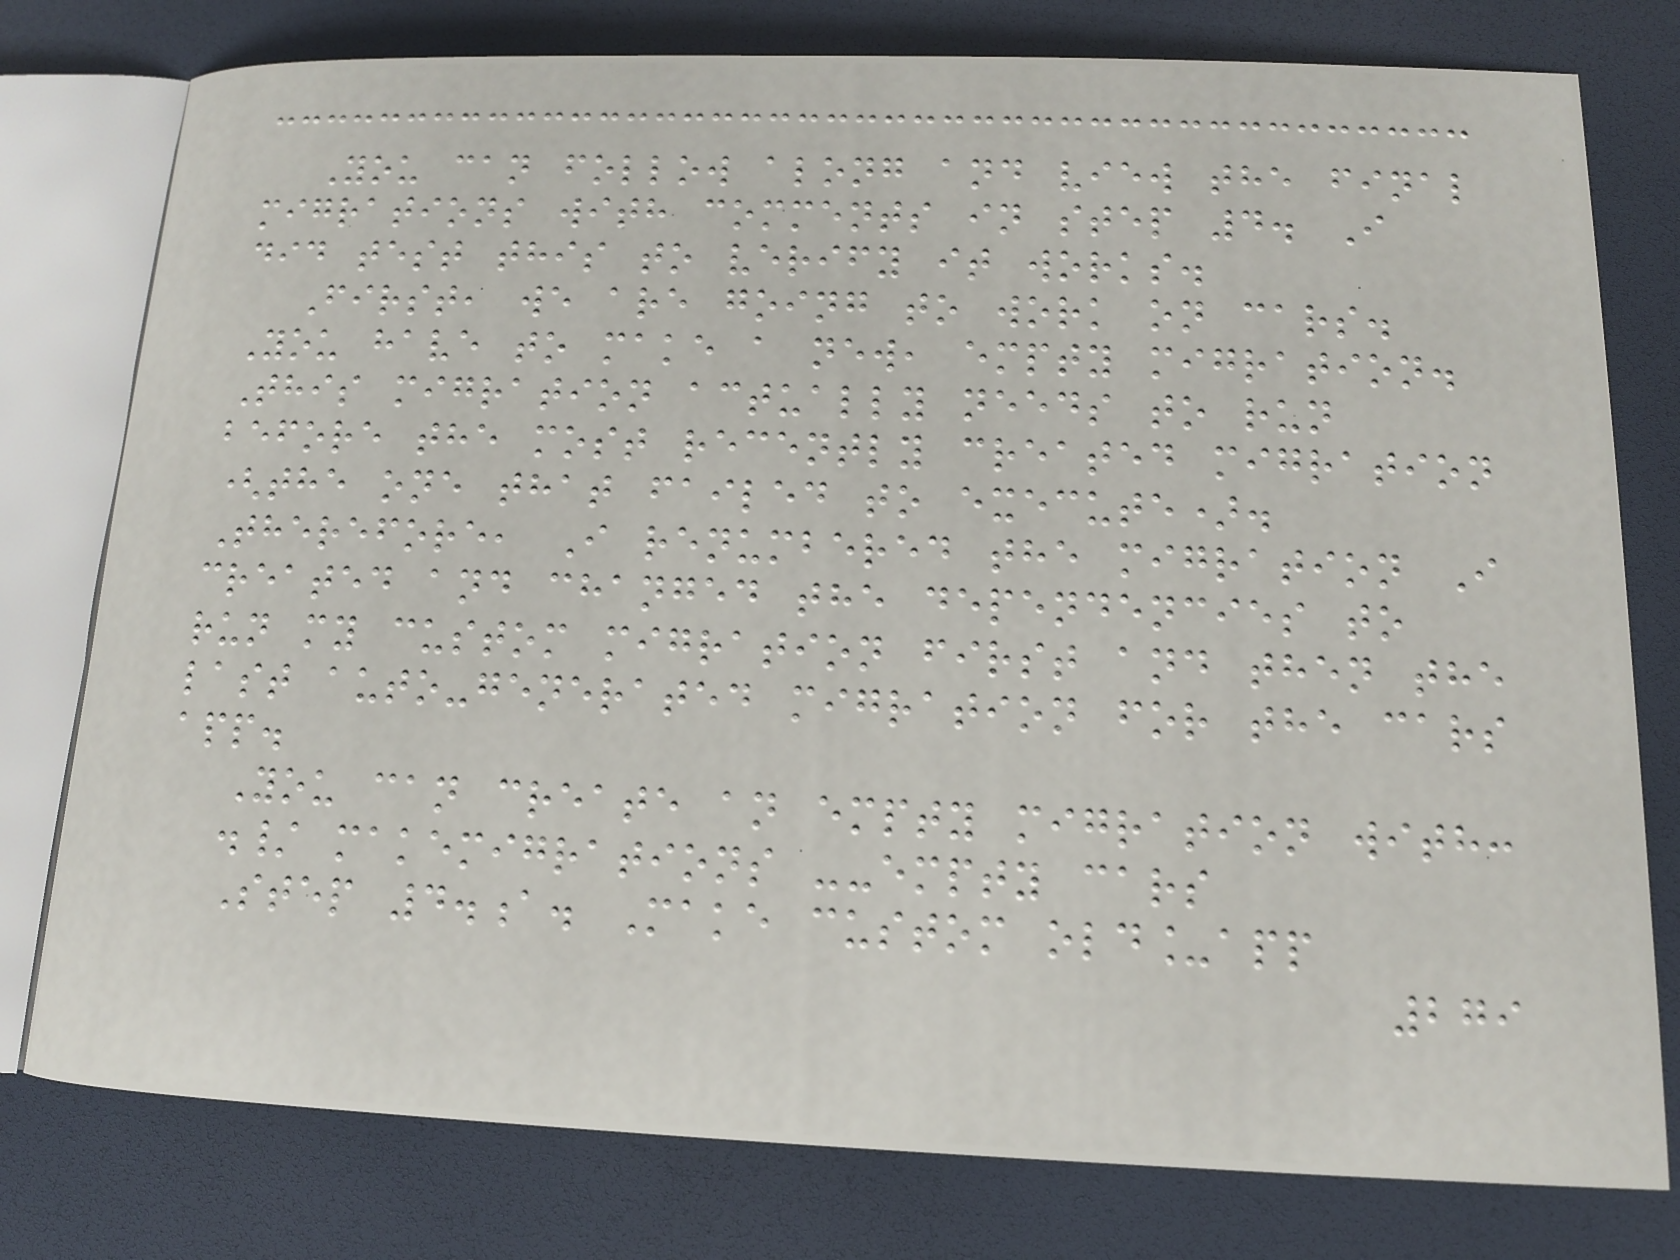You can follow along and view the final
migrations with comments in step 4. I
did test this to verify it works.
First, we are going to work on cars.
You have to make a new, empty migration.
This migration actually needs to run
before the most recently created migration
(the one that failed to execute).
Therefore, I renumbered the migration I
created and changed the dependencies to
run my custom migration first and then the
last auto-generated migration for the cars
app.
You can create an empty migration with:
./ makemigrations --empty cars
Step 4.a. Make custom old_app
279
